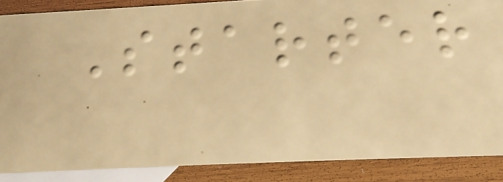Starter
